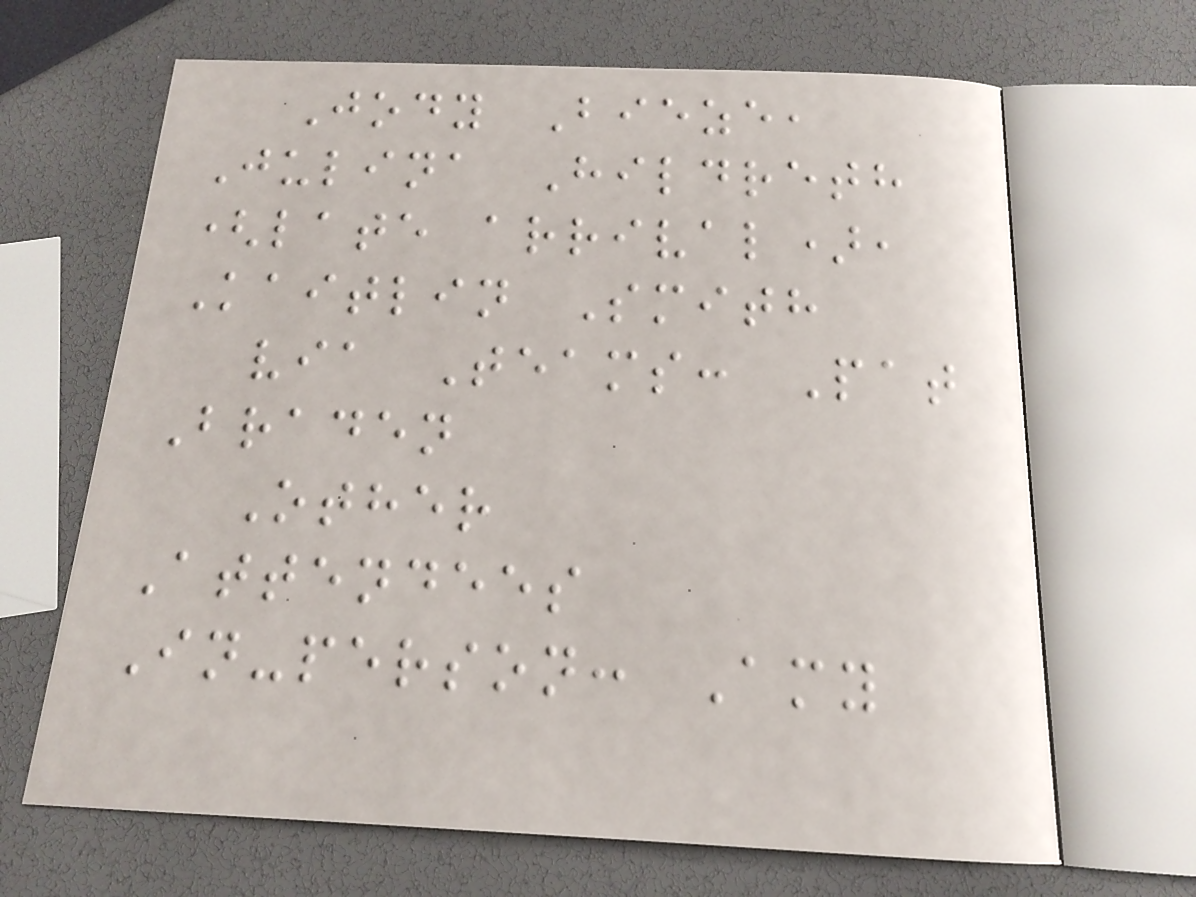Jody Bieze,
Julina Hildreth
(late arrival),
Kaitlin Smith
via Teams: Pat
Braden
Other
Attendees
In-person: Amy
